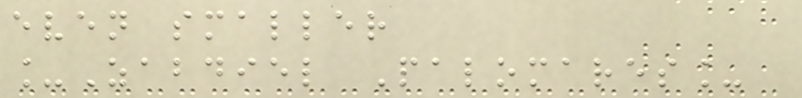even smaller
_Zabdiel Palomares_
